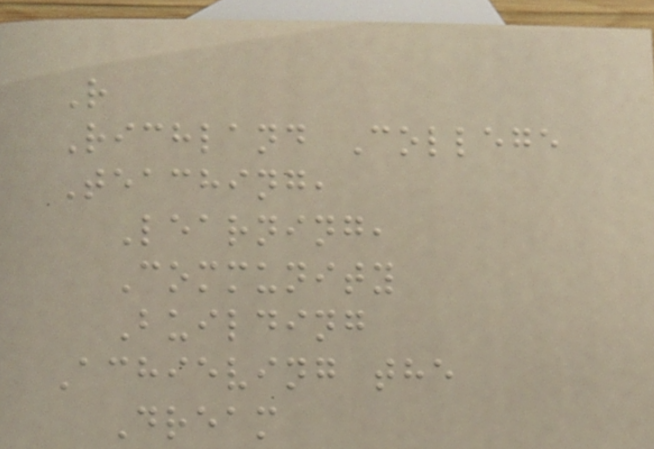R
Richland College
Teaching,
Learning,
Community
Building
Achieving the
Dream
